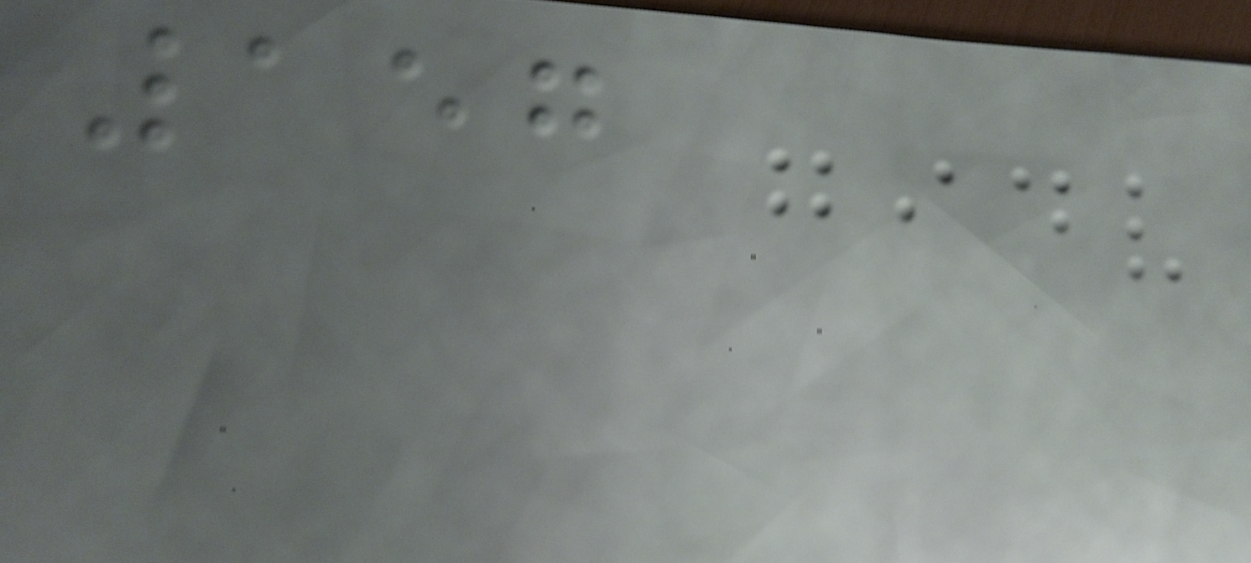157
